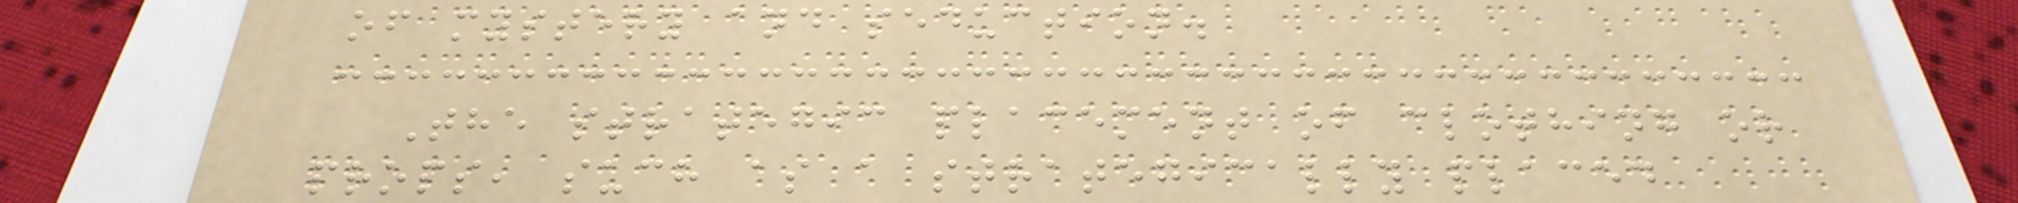of mystery and seduction.
The strategic placement of clothing or
props, such as a strategically placed
